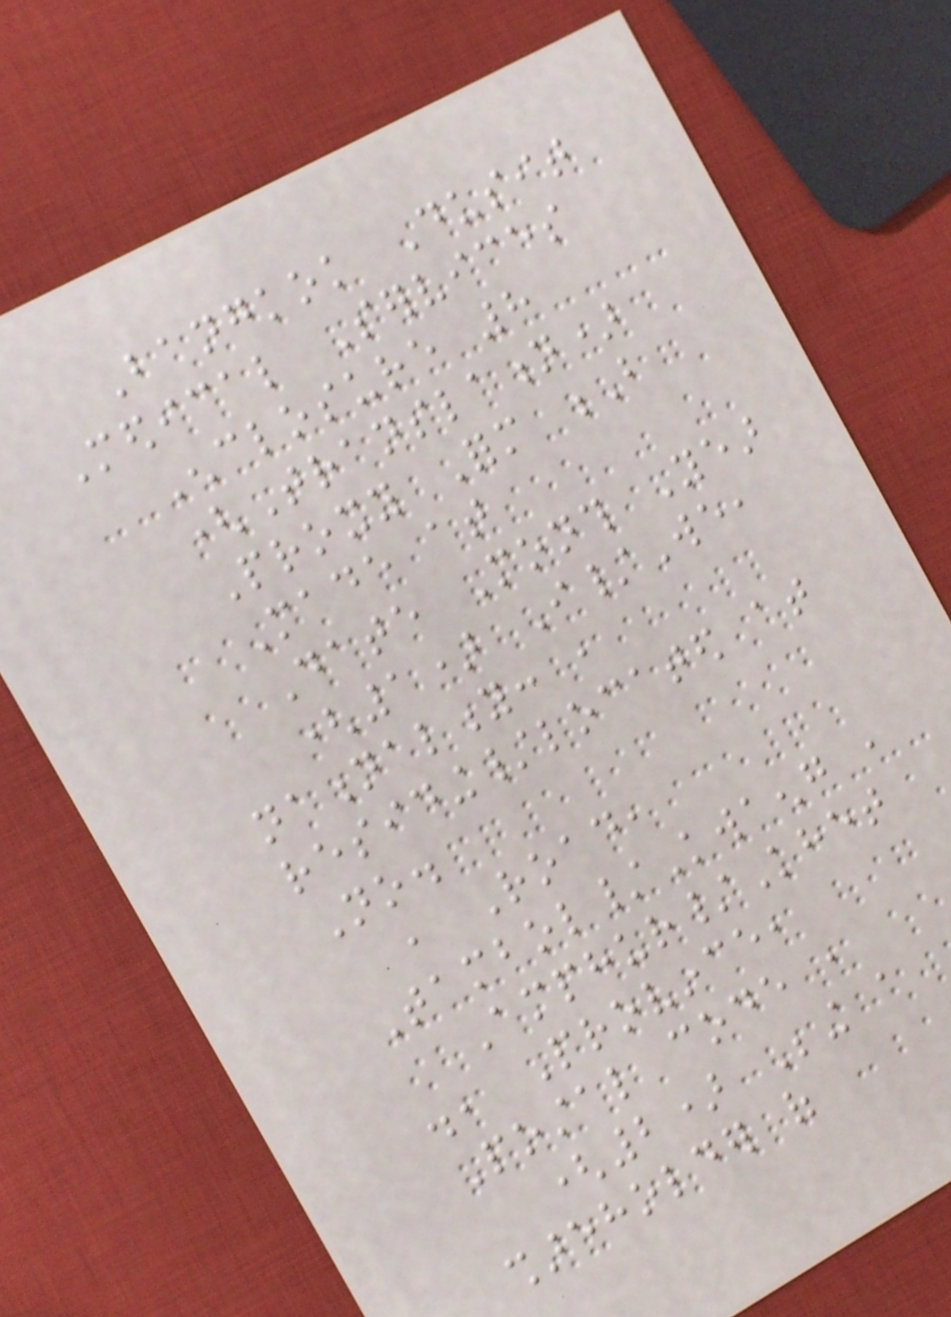Bangkok Dusit
Medical Services
Enclosure 8
(Translation)
Proxy Form B
Made at
Date Month Year
(1) I/We,
nationality: ,
residing/located at
No.
, Road,
Tambol/Kwaeng ,
Amphur/Khet
., Province,
Postal code ,
(2) Being a
shareholder of
